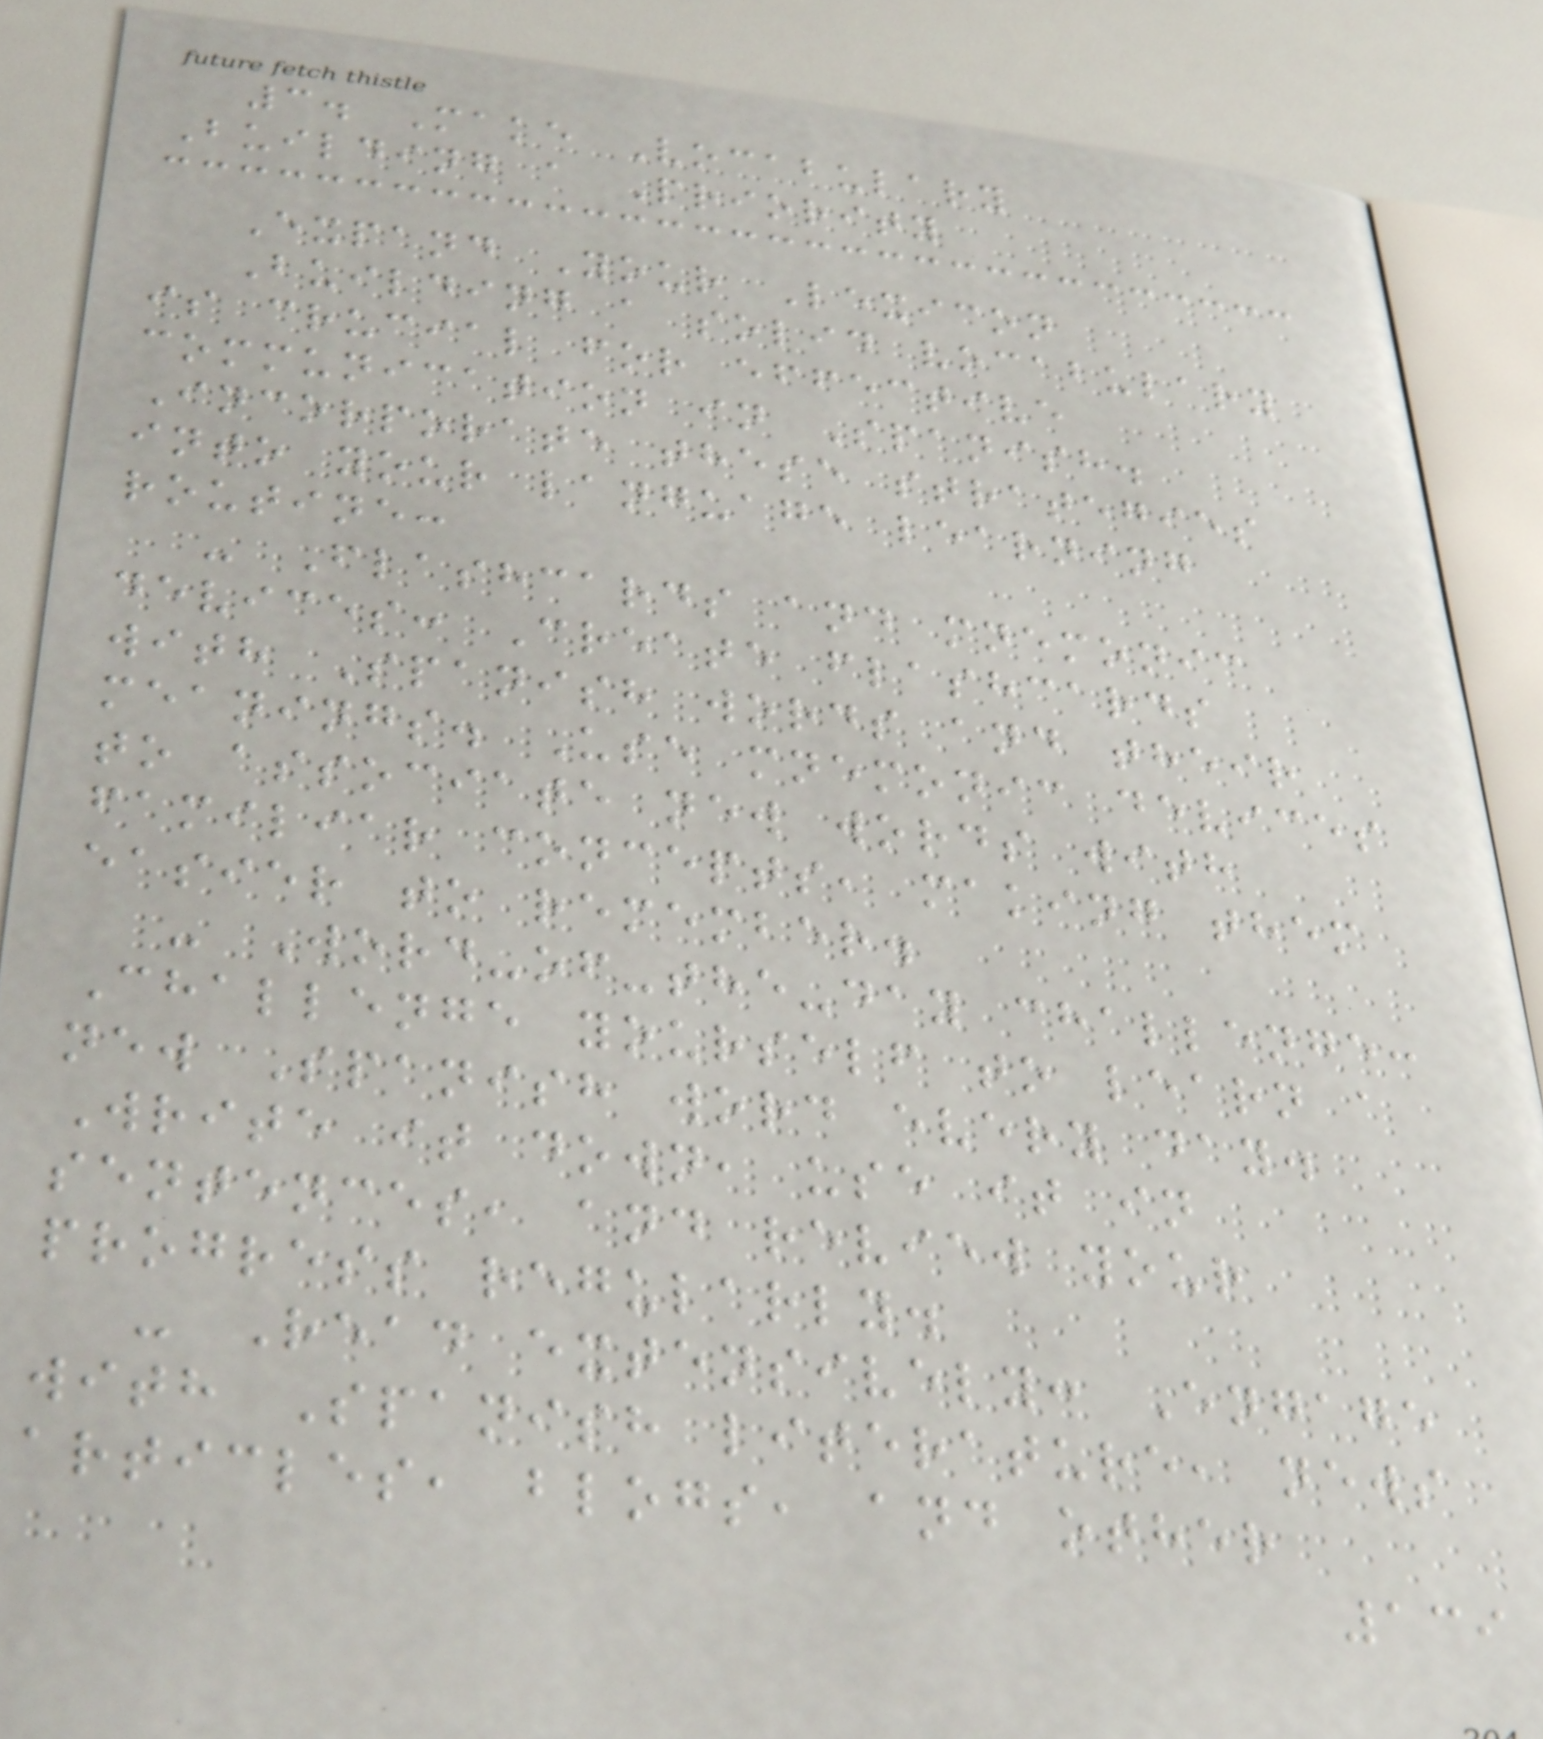3. Make Vocabulary
Building a Priority
Expand Your Lexicon
Building a solid vocabulary
is crucial for effective
communication in Spanish.
Incorporate these strategies
into your language learning
routine:
- Flashcards and mnemonic
devices: Create flashcards
with Spanish words and their
meanings. Use mnemonic devices
to associate new words with
familiar concepts, making them
easier to remember.
- Word-of-the-day challenge:
Challenge yourself to learn a
new Spanish word every day.
Write it down, use it in
sentences, and review your
progress regularly.
- Read extensively: Engage
with Spanish literature, news
articles, blogs, and other
139
